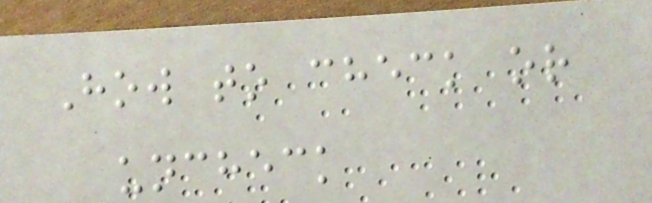How to check or
uncheck
